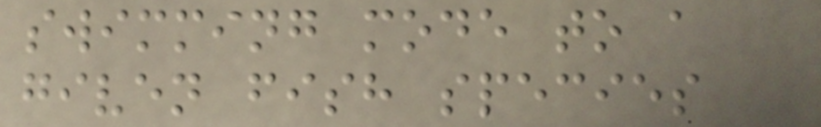swimming mode to a
given fish species
